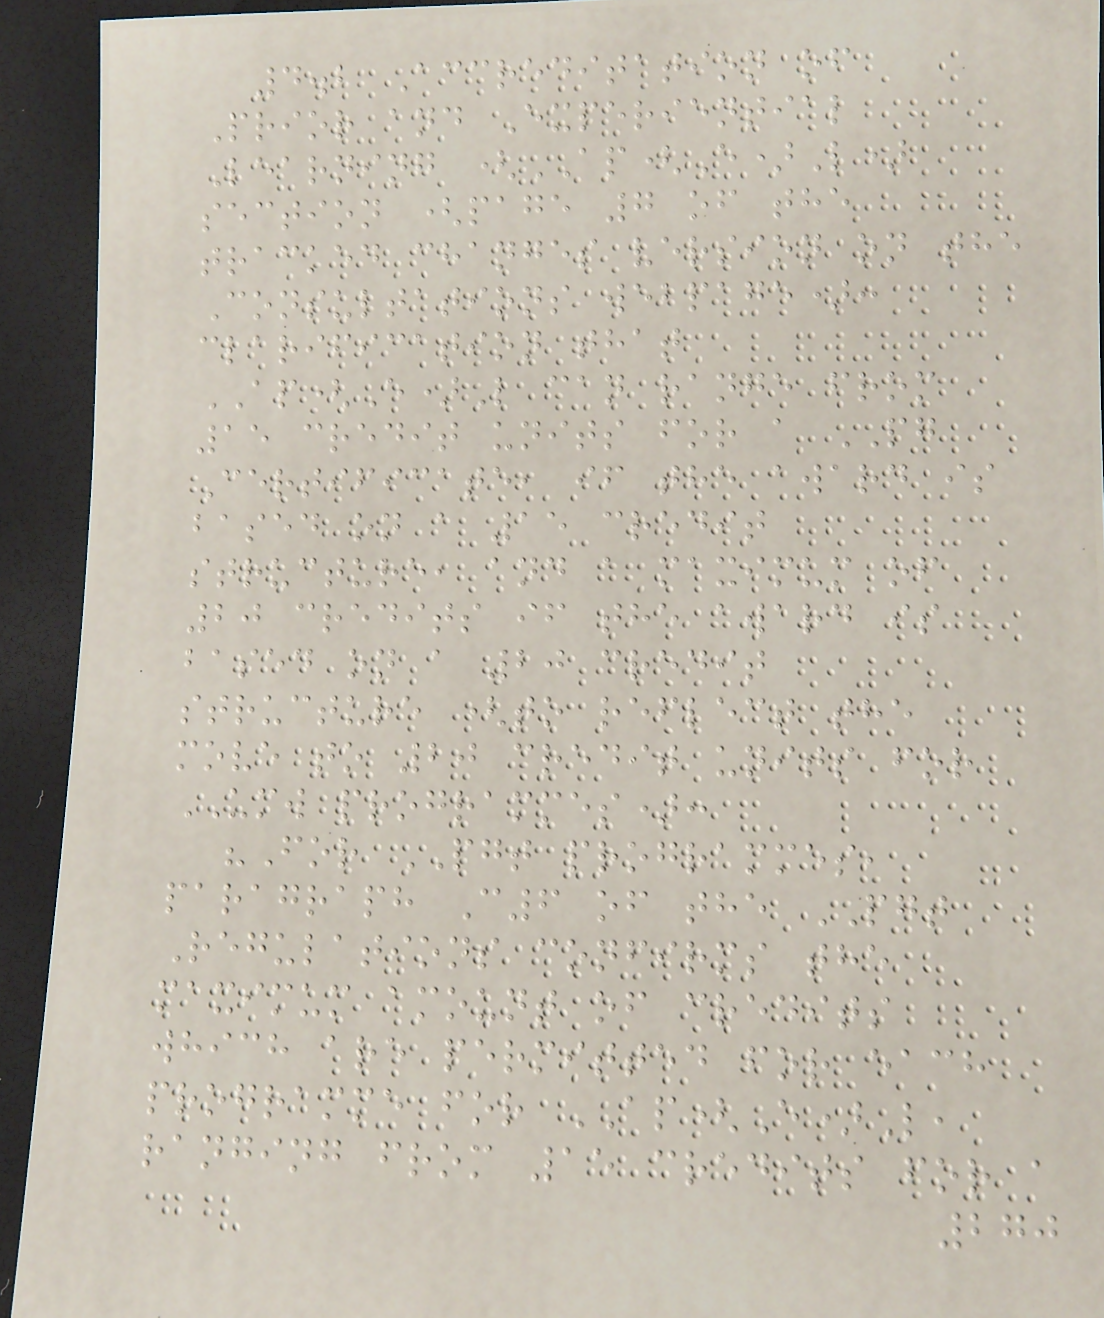4.2 Accreditation of
Prior and Experiential
Learning (AP(E)L)
section (page 7 of the
tracked changes version on the
Consultations webpage):
clarification that
AP(E)L can range from
15 credit units for a PG
Certificate, if the award is
based on a 15 credit
structure, and a maximum of
20 credits if the award is
based on a 20 credit
structure (to reflect the
move to 20 credit units for
UMW programmes):
"For PGT programmes,
paragraph C6 of the PGT
Regulations confirms the
maximum amount of credits
which are permitted for each
programme for AP(E)L,
ranging from 15 credits for a
270
